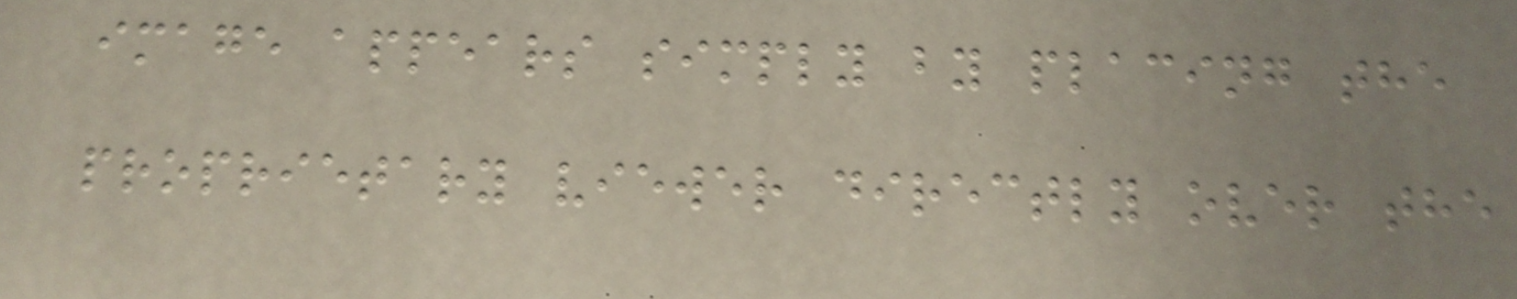image appears simply by placing the
proprietary viewer directly over the
